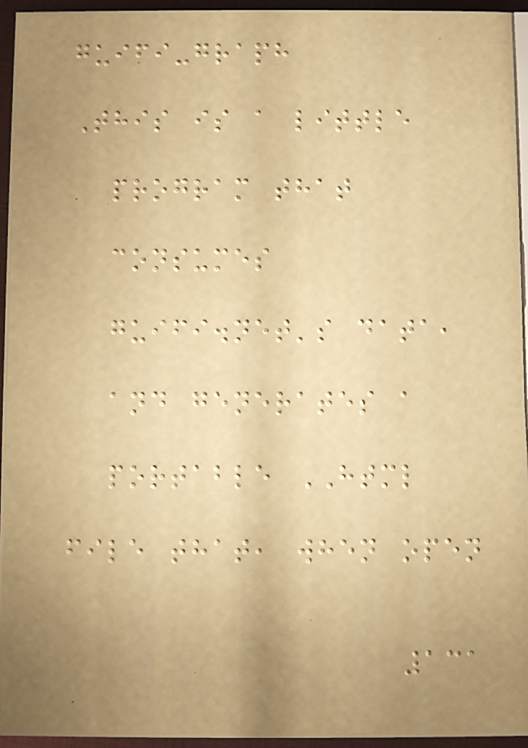guifi-graph
This is a little
program that
consumes
guifi.net's data,
and generates a
portable HTML
file that, when open
131
